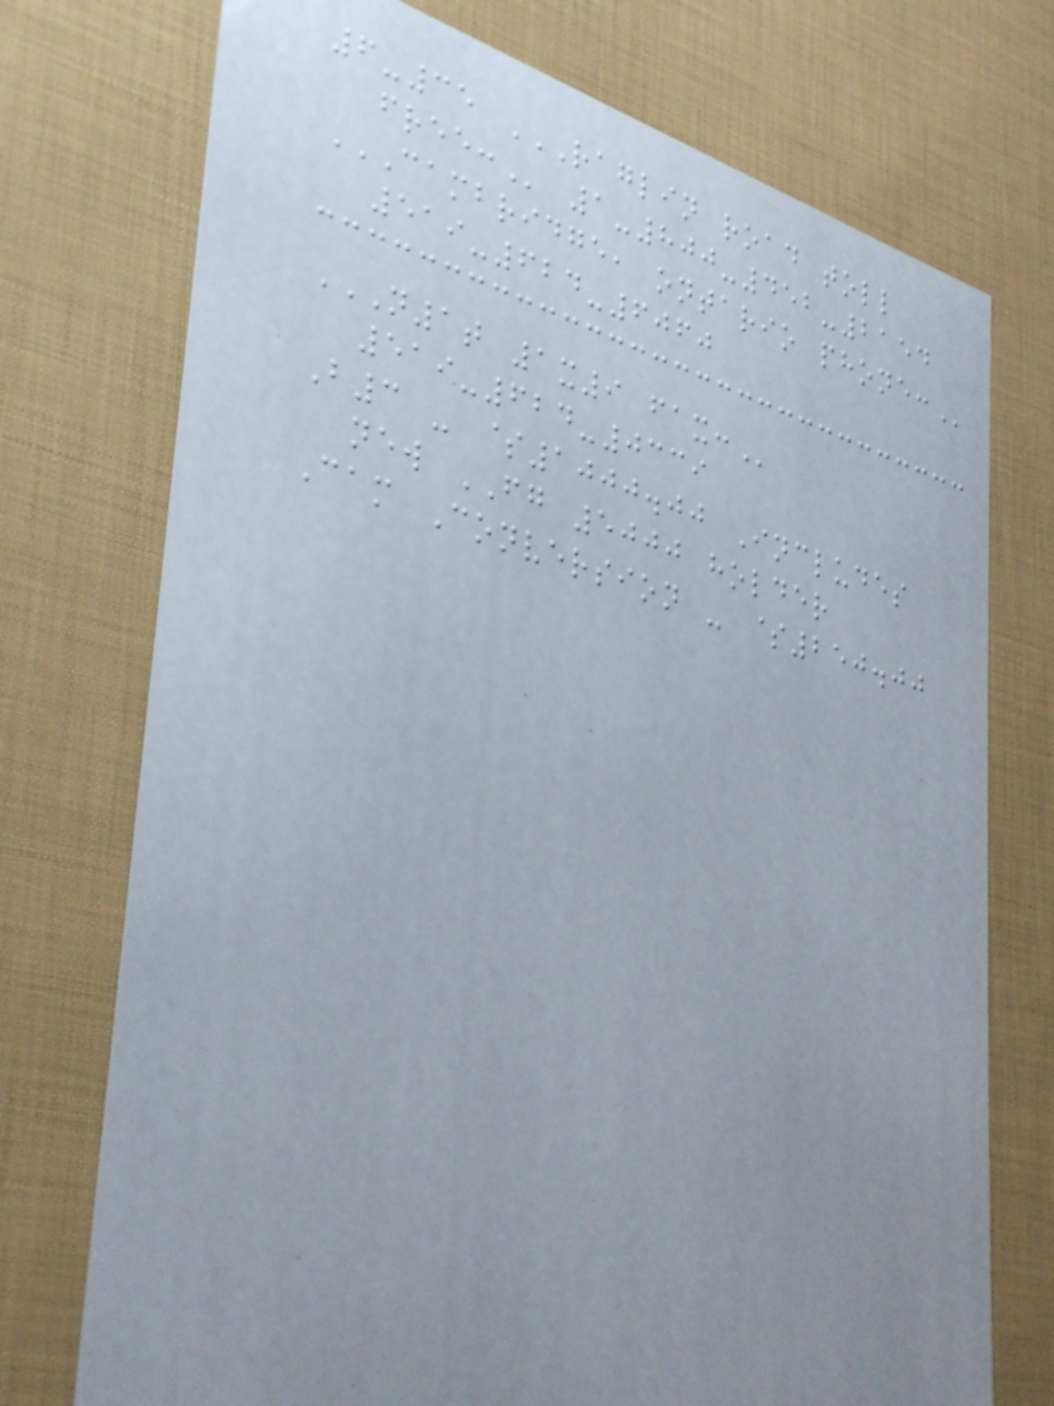6-35 RAGLIN ROAD TOLL
FREE: 1-800-452-2154
CAMBRIDGE, ONTARIO PHONE:
519-624-6060
N1T 1X9 FAX:
519-624-0339
B3 - $1000.00 Includes
new FG 5000 holder
Cam Conversion - $250.00
